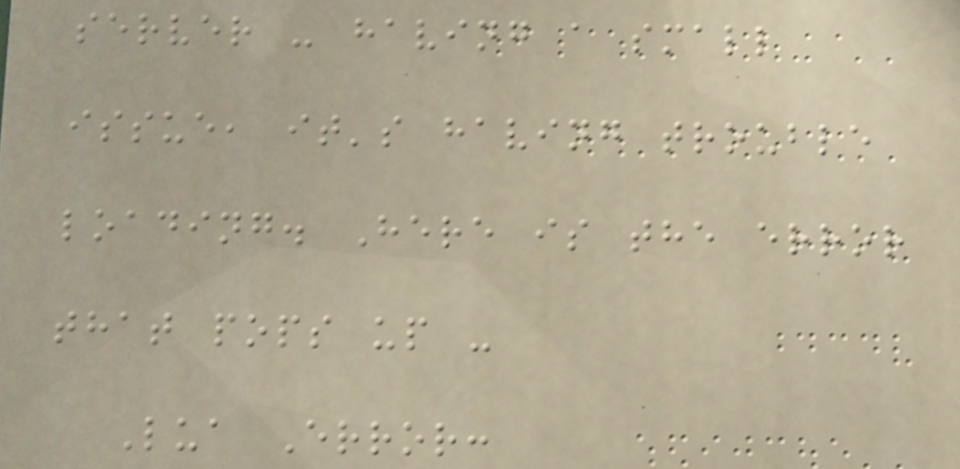server - having a small
issue, it's having trouble
loading. Here is the error
that pops up -
Lua Error:
